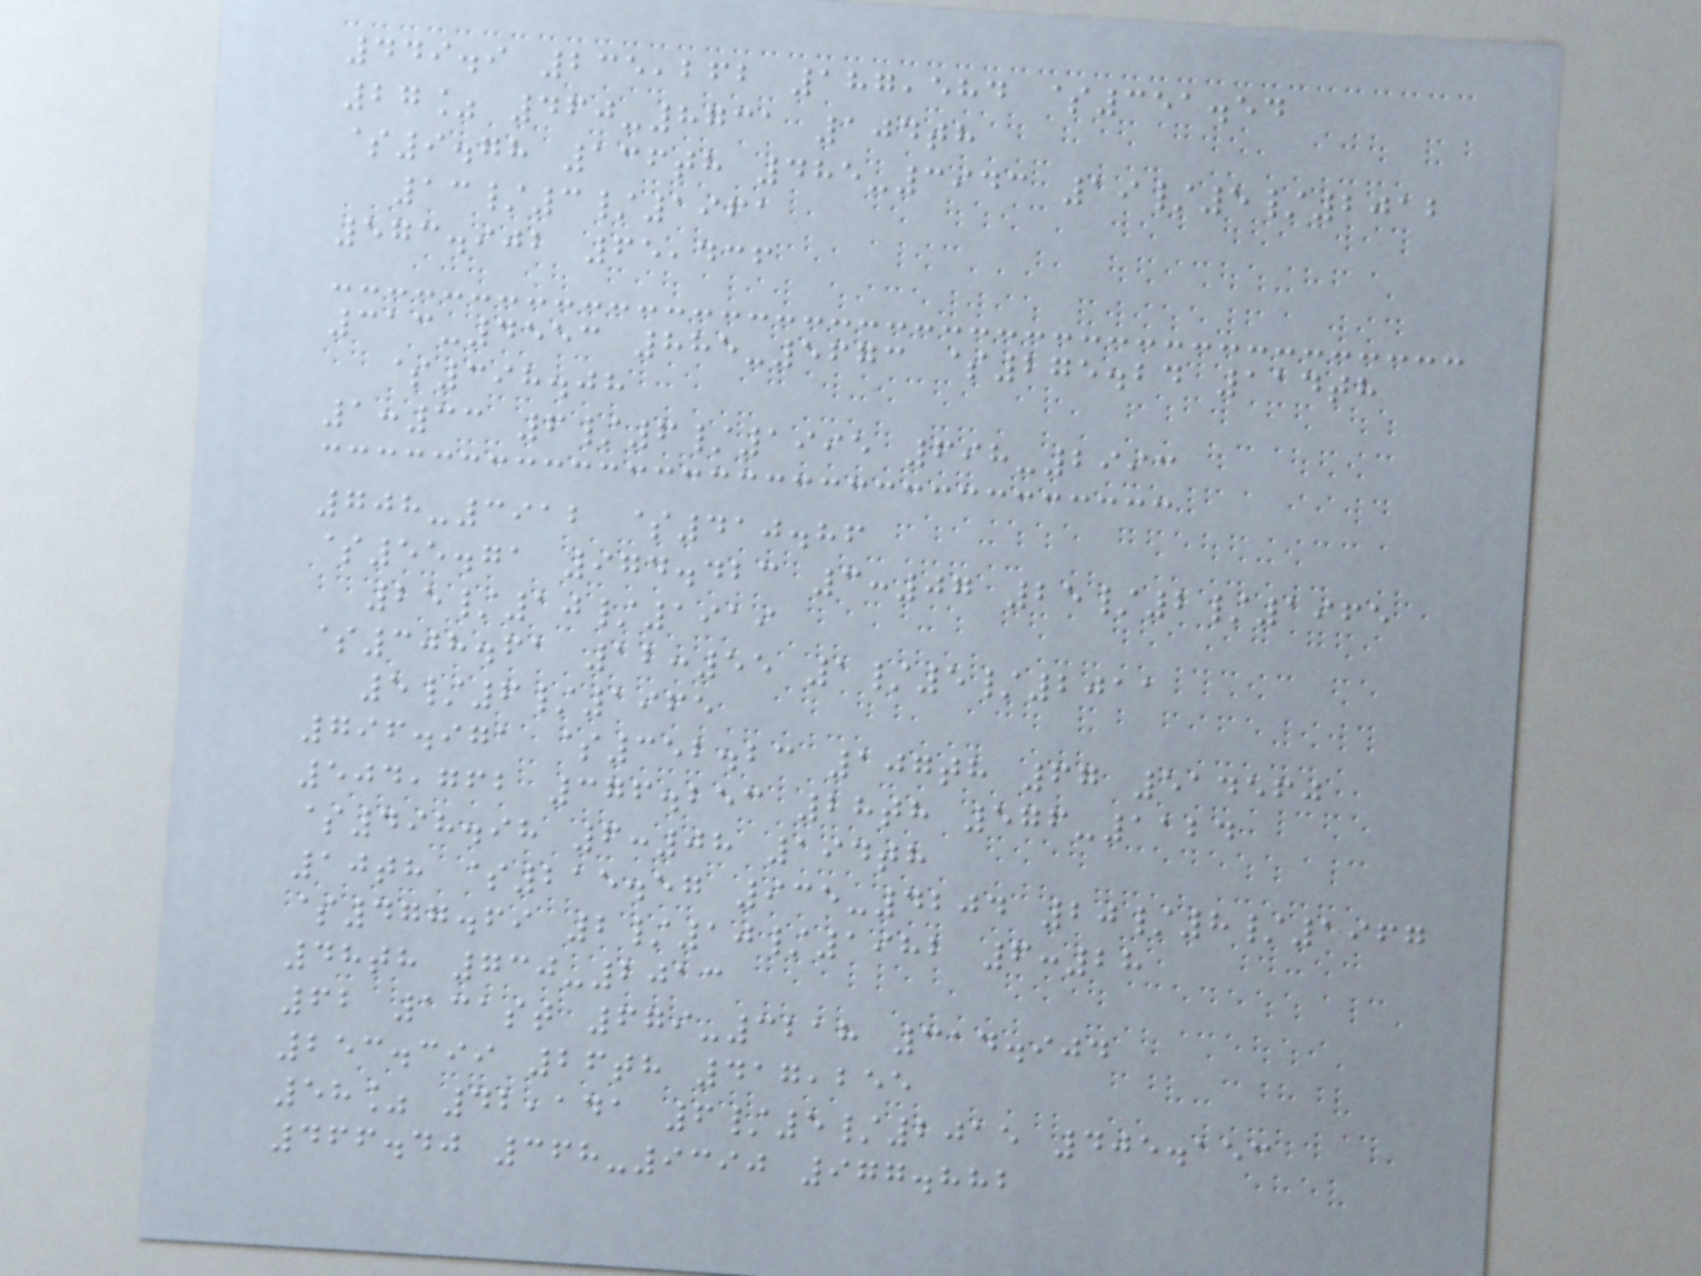449.9 235,262 187,584 $351.54
27% 460-8731 104th
$9.78 136th 485-3943 19/5/2012
13/3/1961
573.902 65,436
313-4553 885-5673 $275.24 114th
$398.08
1:33 6/6/1995 698-2993
708-3912 $410.86
$55.71 974.423 3:07 25/2/1965
25/10/1919
$308.61 12:55 1/5/2011
5/6/1965
796.971 $352.23 107th 67 514560
504,762 376.253 28th 576-1124
$498.98 6:08 194th
10th $215.57 935-4204 20/8/1967
$477.69 2/10/1982 6:28
48th 730-2013
62 131st 679-3218 314.904
253.399 26th 417,255
58% 42,141 6/5/2015 405.153
466.40 368-9390 977.882
